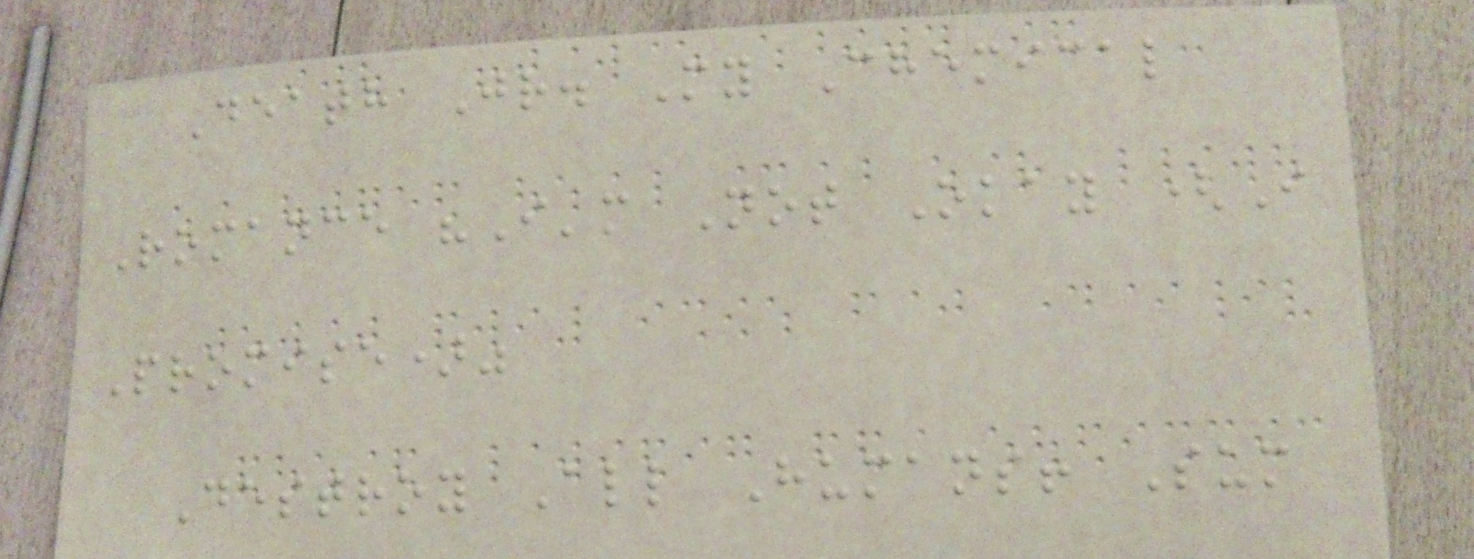Death Jr. My Chemical
Romance "I'm Not Okay (I
Promise)"
Destroy All Humans! Sum
